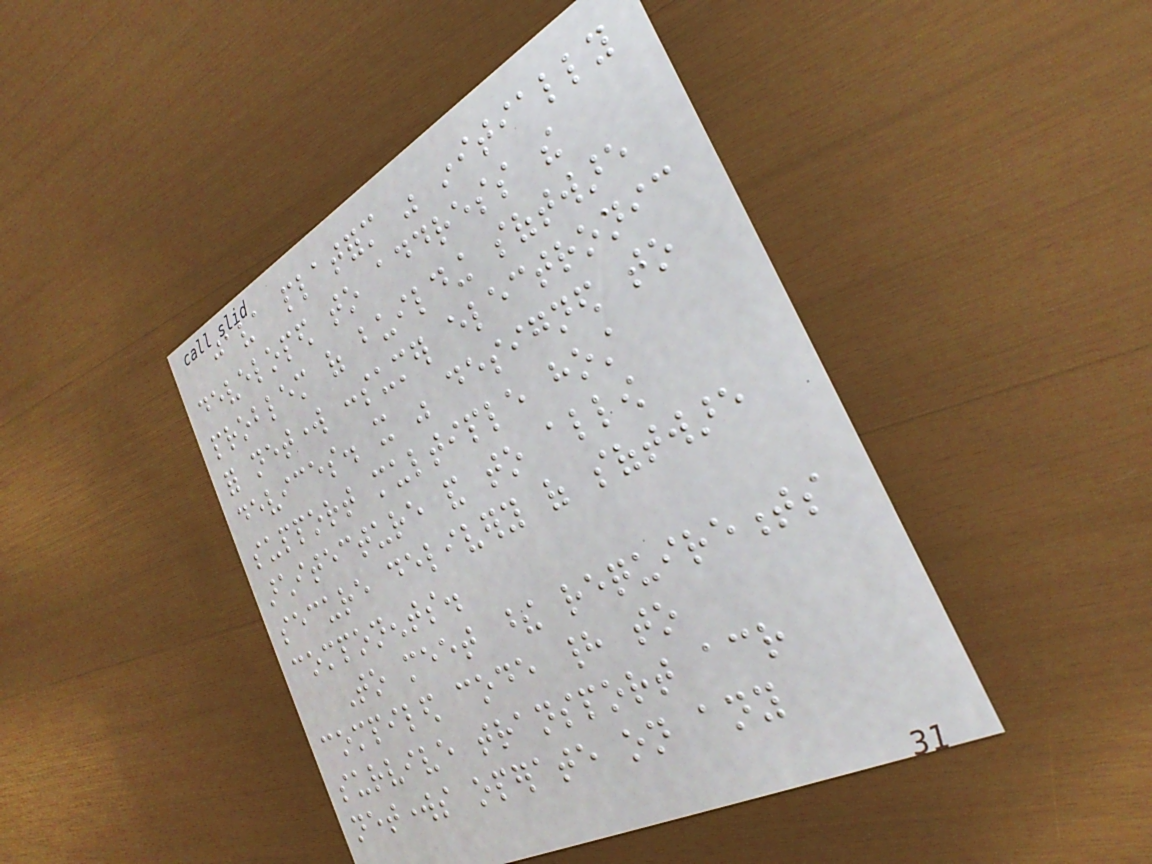java platform was initially
developed to address the
problem of building software
for network consumer electronic
devices. it was designed to
support multiple host
architecture and to allow
secure delivery of software
components.
To meet these requirements
compiled code had to
survive transport across
networks operate on any
